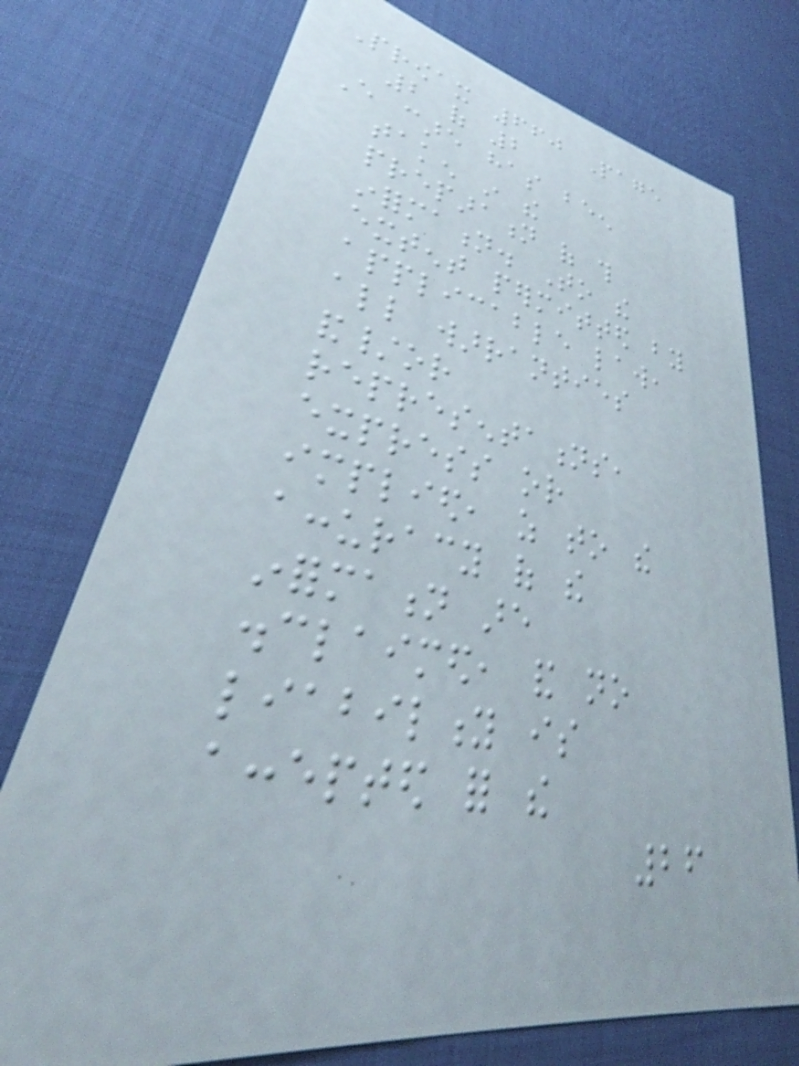Prowax 660 Page
2 of 2
Every care has been
taken in the
preparation of this
information. To the
extent permitted by
applicable law,
all warranties
and/or
representations,
express or
implied, as to the
accuracy of the
information are
disclaimed, and no
liability is
accepted for the
26
